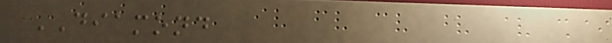DIAMOND
